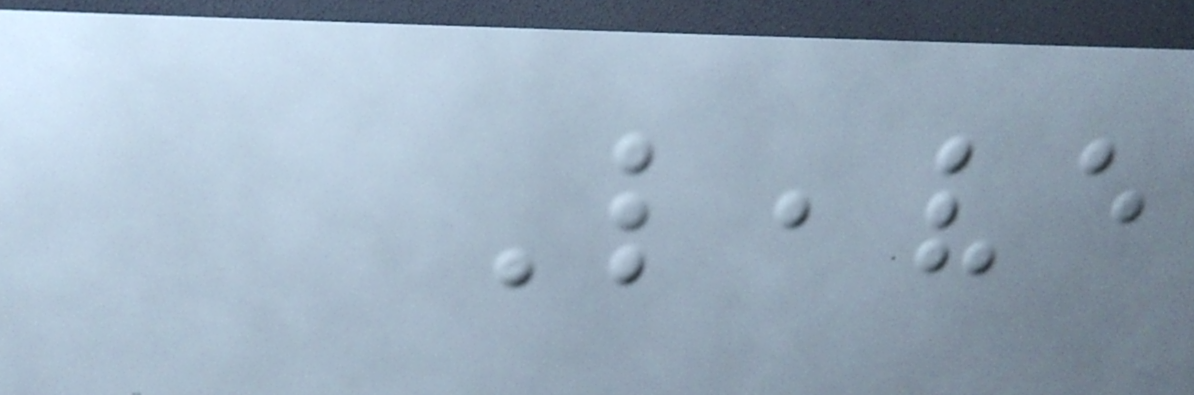Leave
